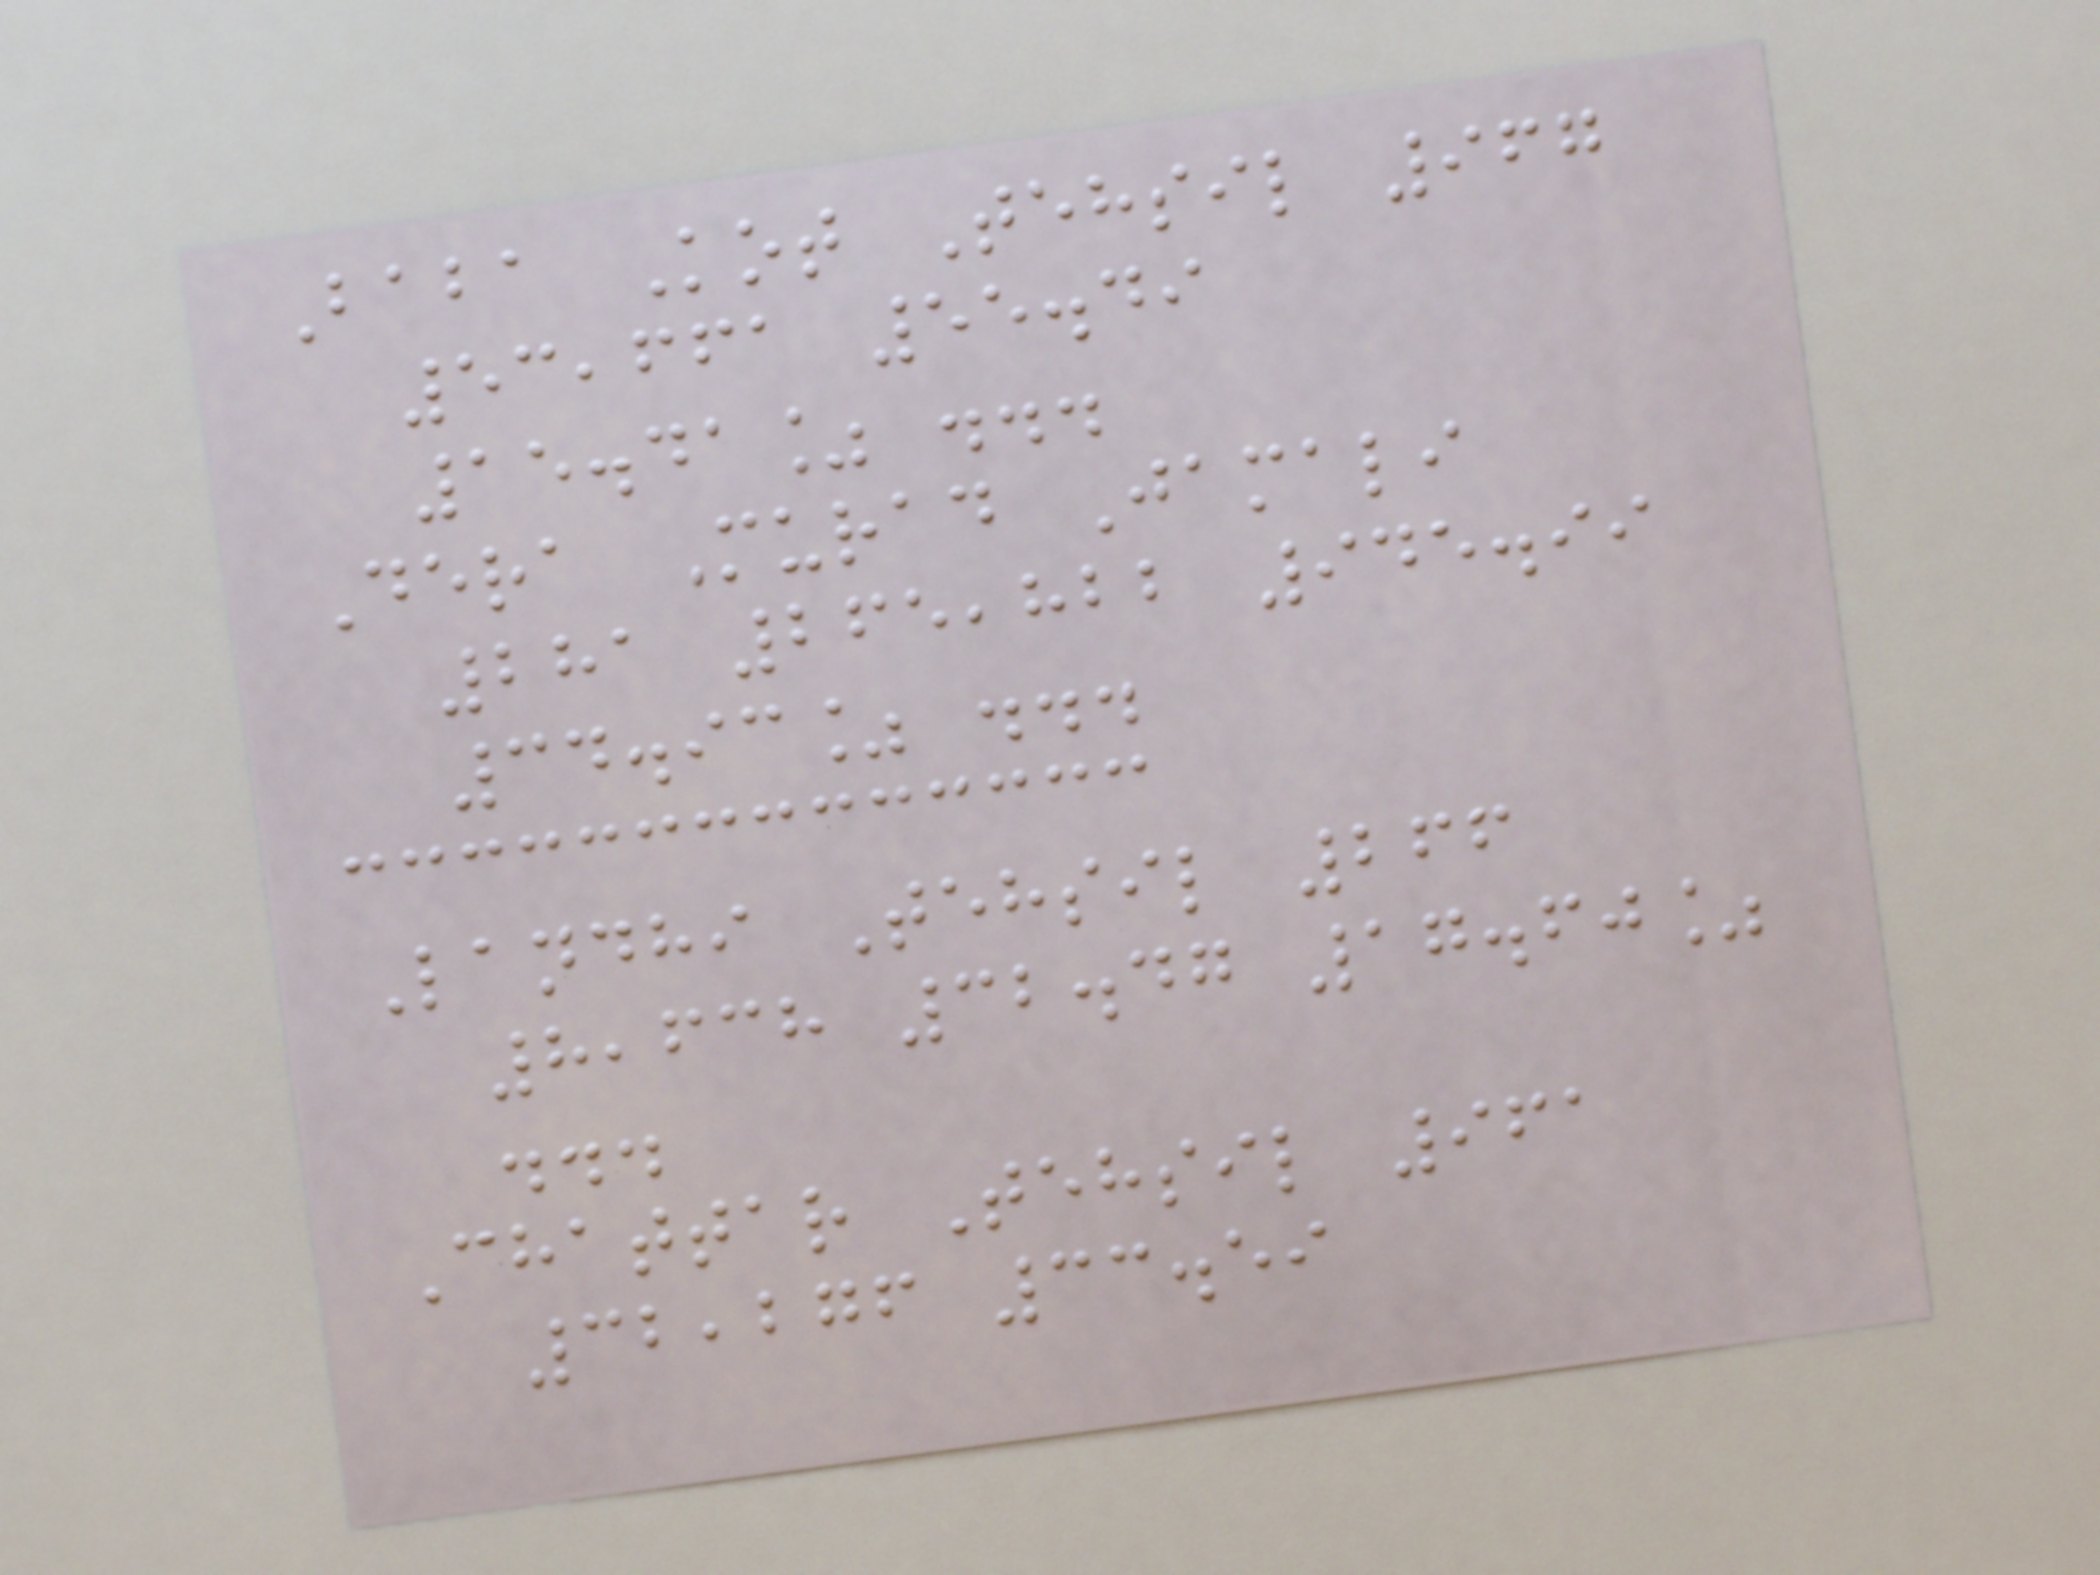Baba Kot Tehsil 967
53,661 55.49
15.41% ...
Dera Murad Jamali
281 265,822 945.99
34.93% ...
Landhi Tehsil 266
8,638 32.47 17.60%
...
Chattar Tehsil 961
32,276 33.59
